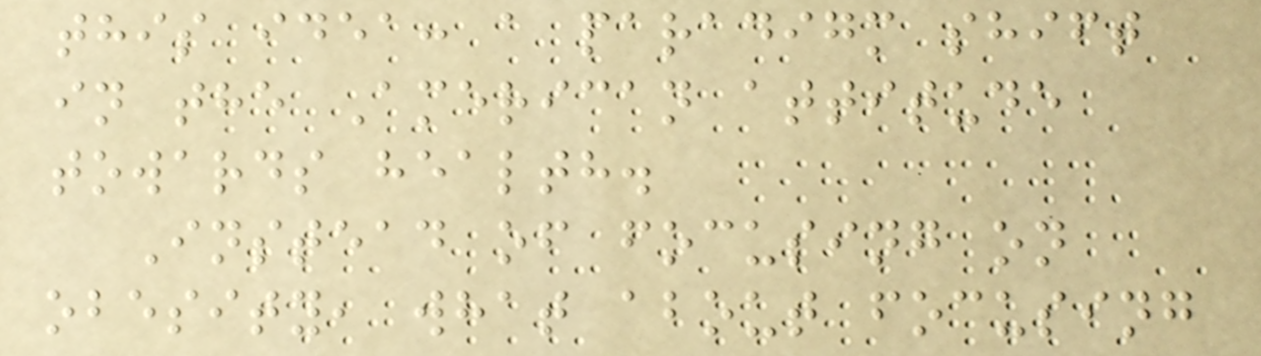this idea: a paradigm shift
in the American attitude
towards health.
Instead of focusing on
obesity, what about focusing
